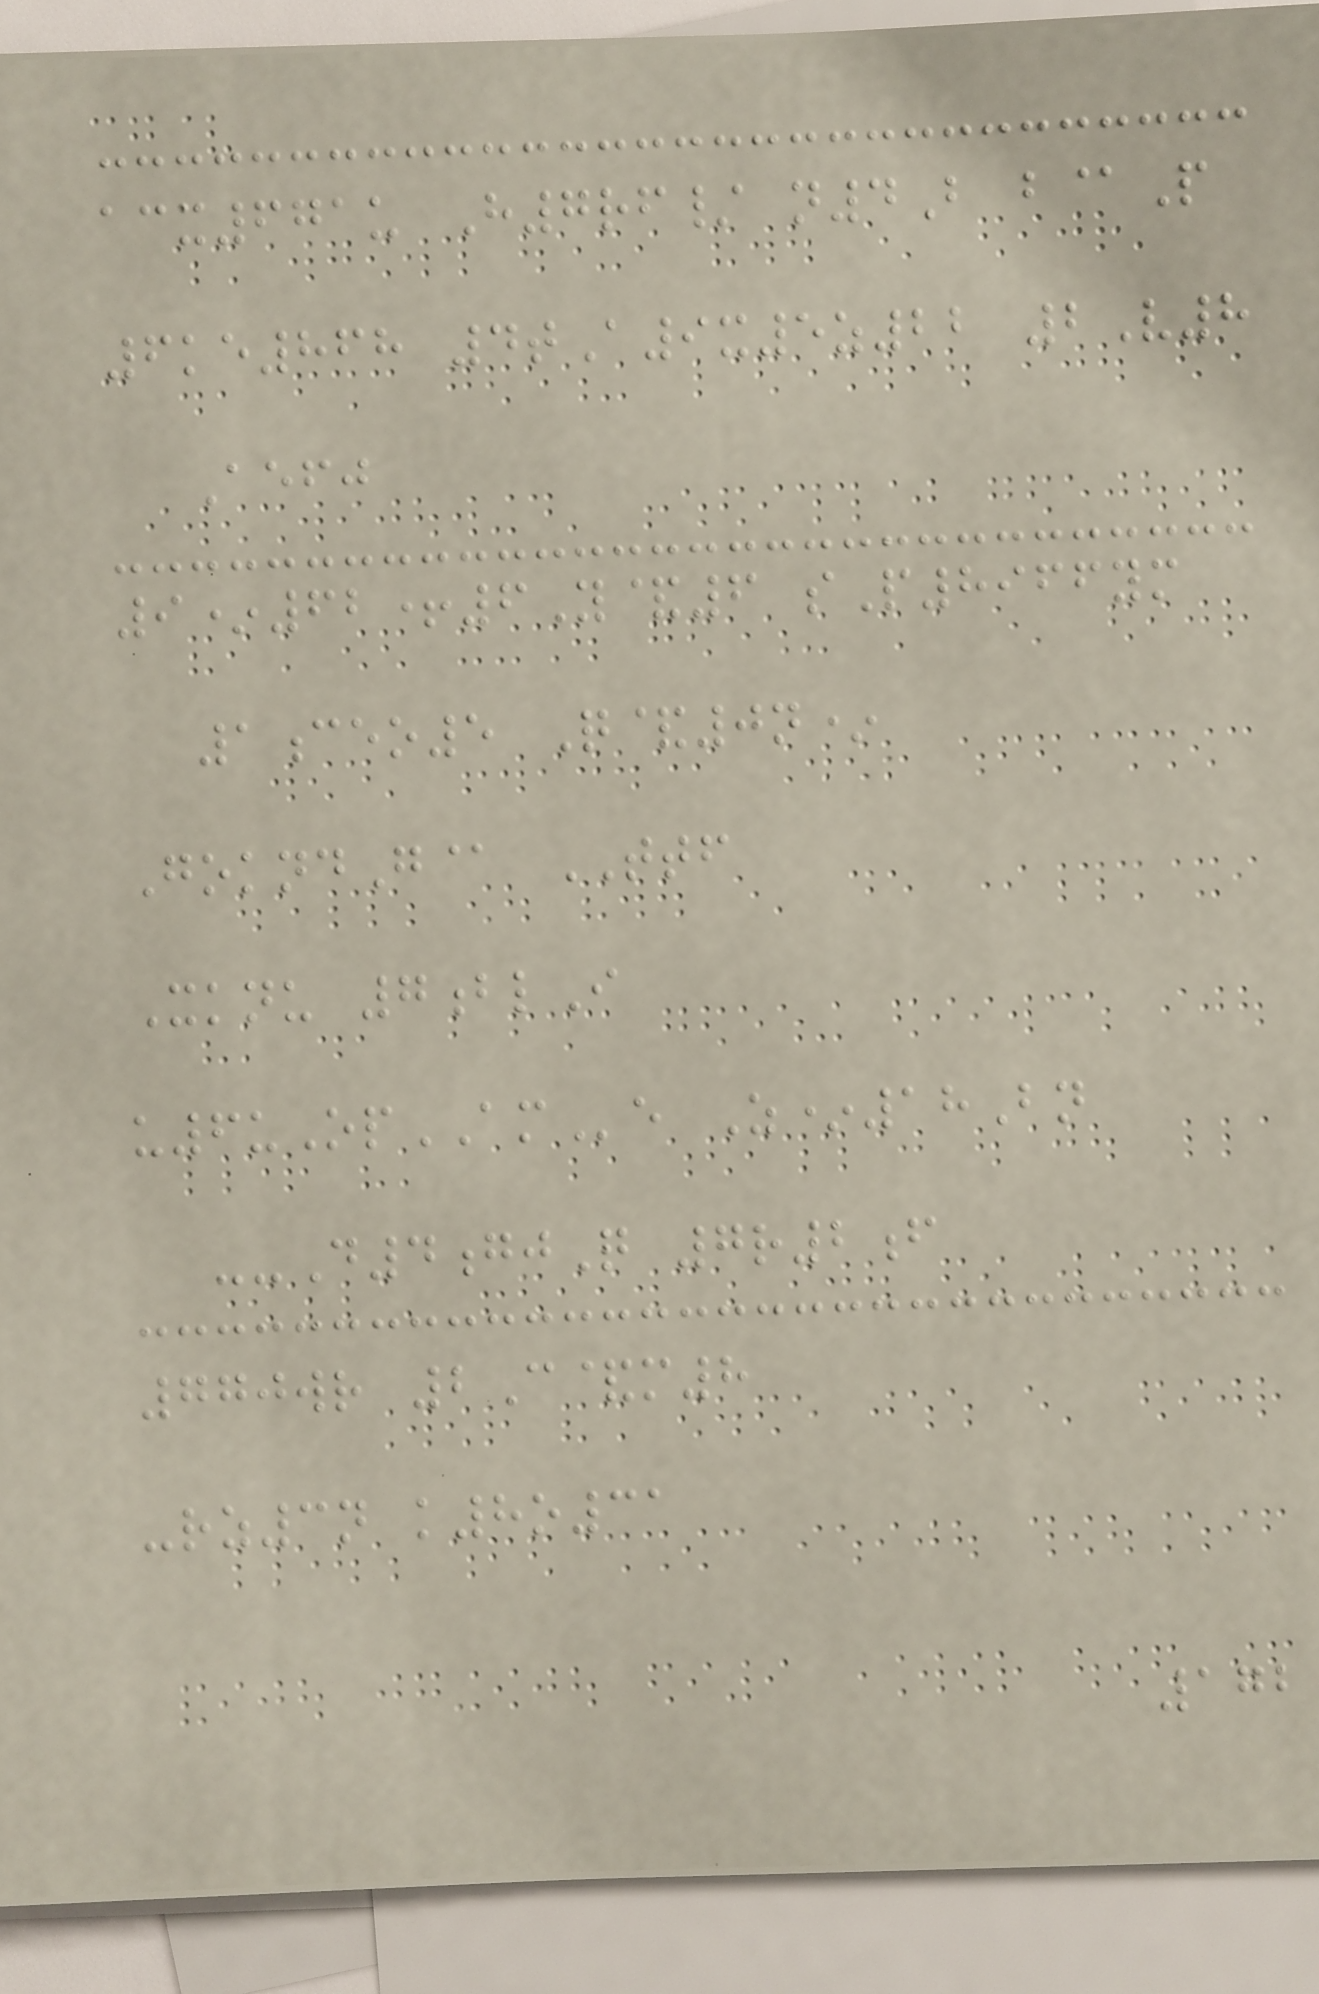acx671u H7rf/ n4B b@P
6ke868 4tA9x5z22 2V8
Aefj
9*62+6Y&6 sP8966ym
1ceo5 Q&0n*
GokndG@ TTF
Xknu 7blI
u6uOpAMe Z*18Bn
--D4gjQ 7r2f
770wr 2C&m8
-rz3n k8o31
172
